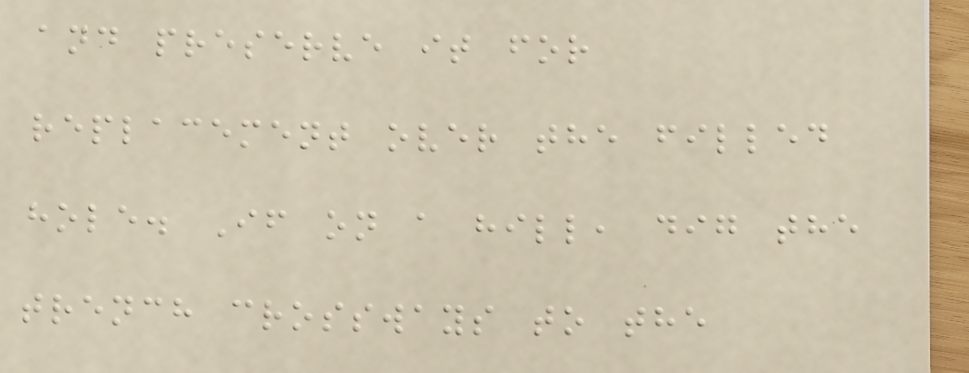and preserve it for
replacement over the filled
hole. If on a hill, dig the
trench crossways to the
